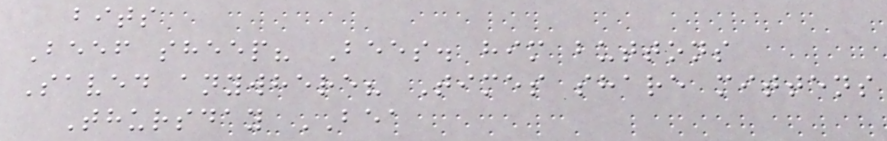bits
Beef sheep? Bees. him buttons
Saved anywhere? Times share mittens
Thursday BEA
